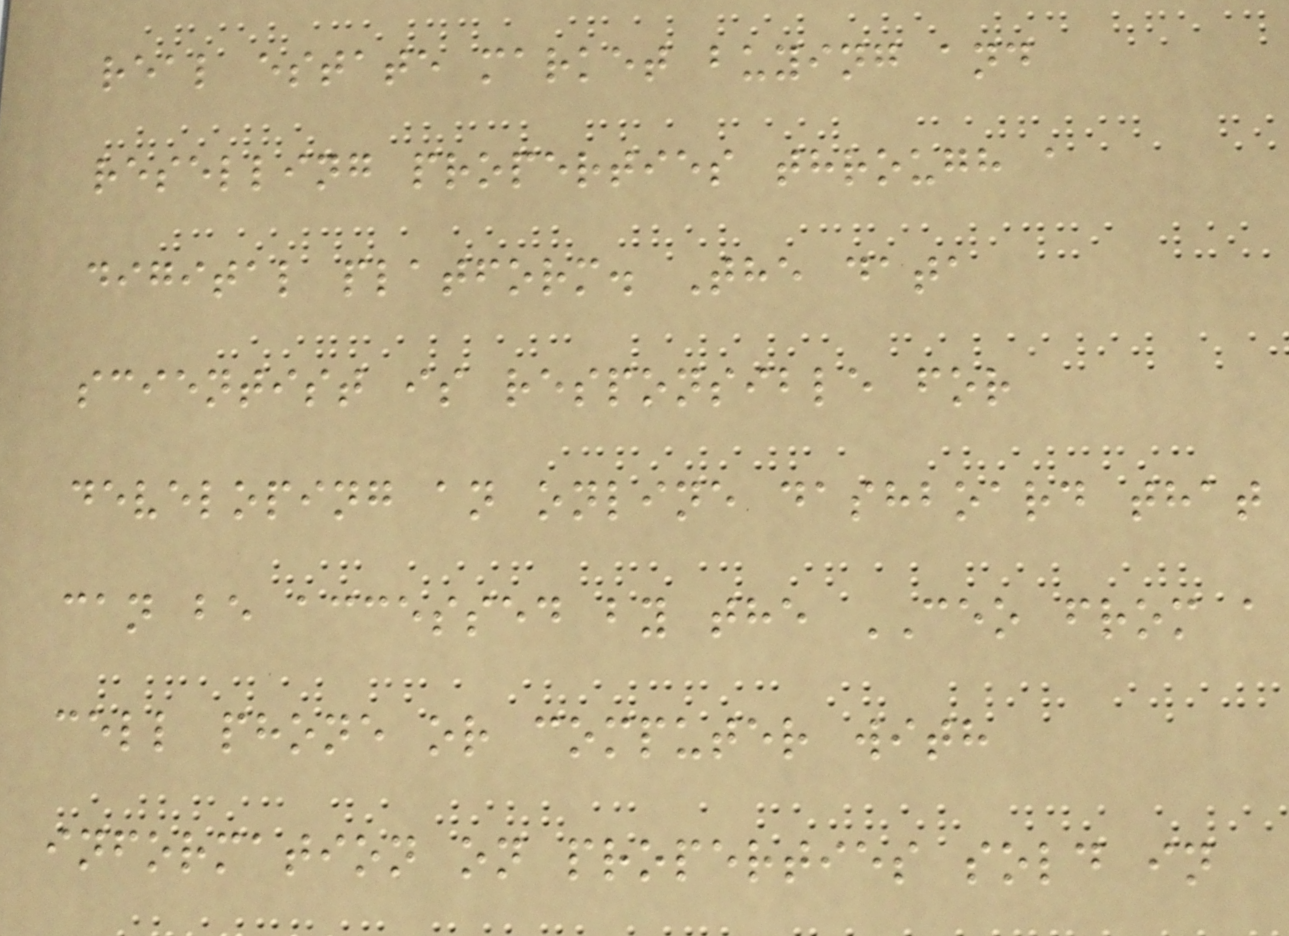real estate market buying and
reselling properties through a
digital platform. The data
scientist is responsible for
developing an online dashboard that
can be accessed by the CEO from a
cell phone or computer with
information on properties sold in
